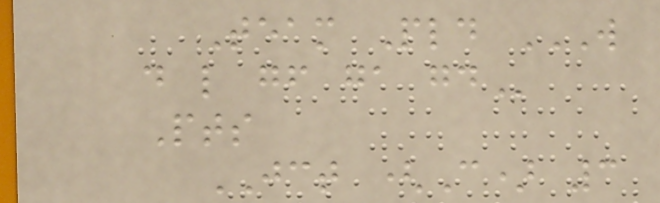Team Pld W
D L GF GA GD
Pts
JCT (C) 3
